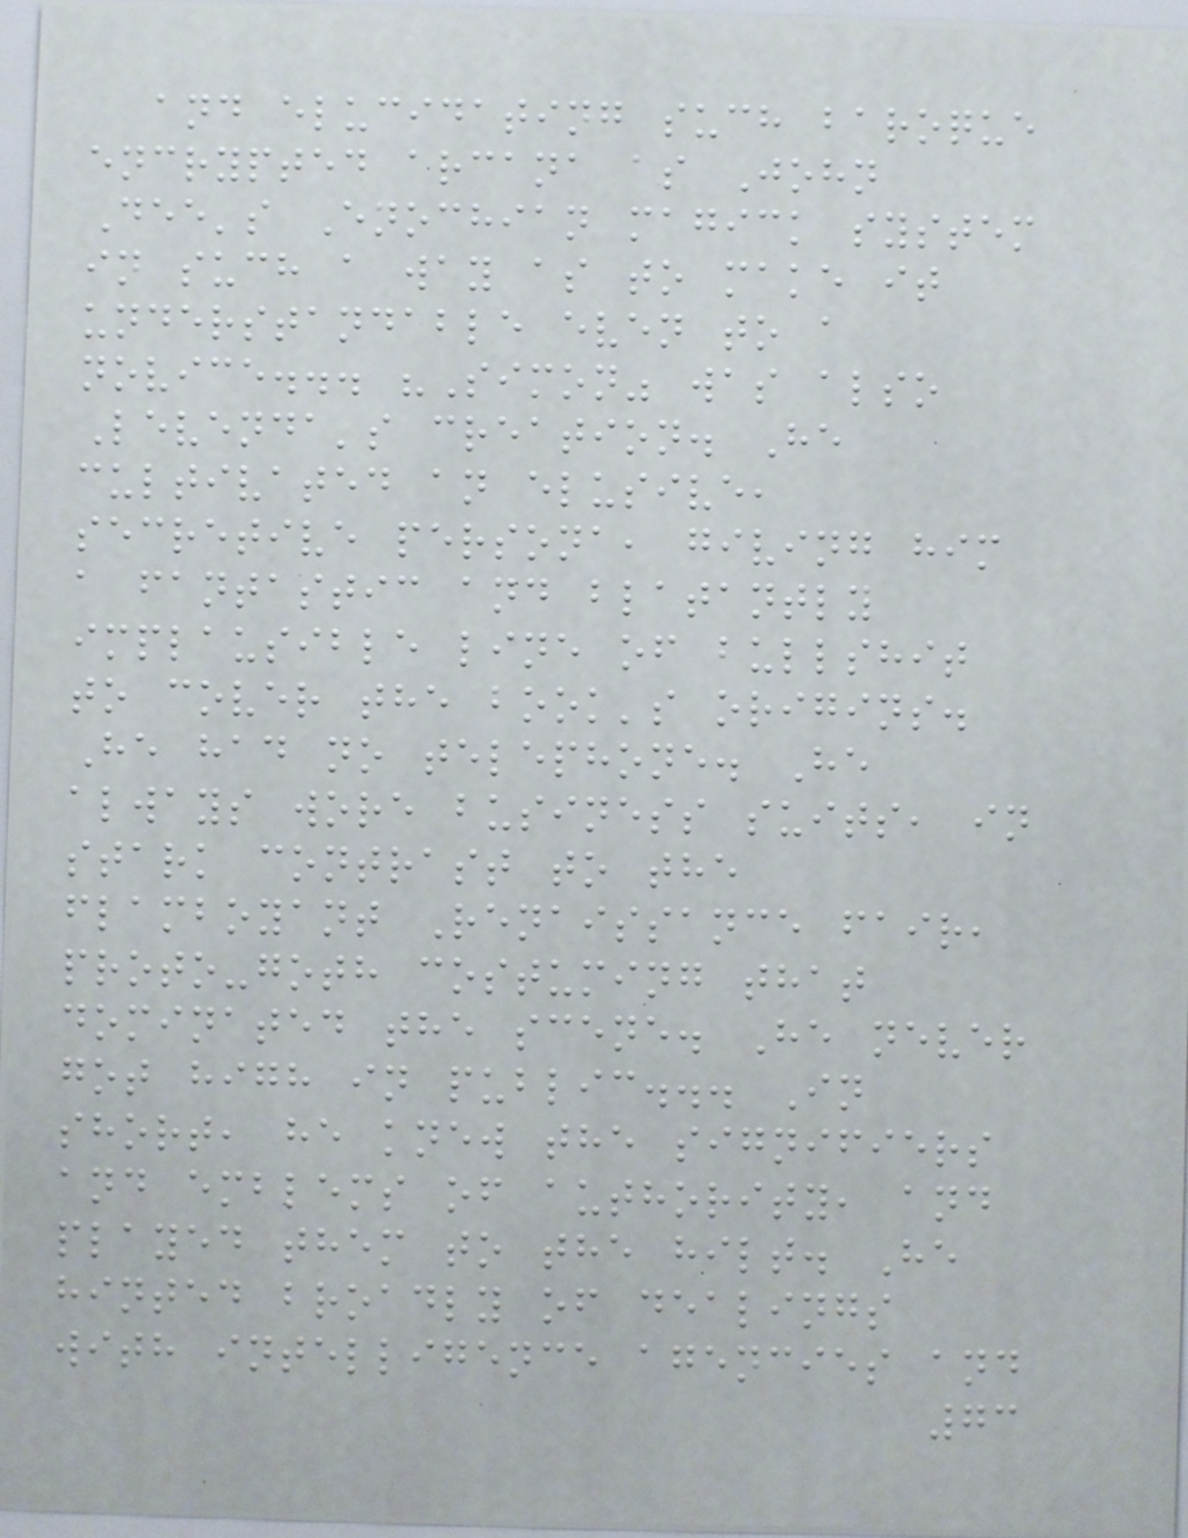and elucidating such baroque
encrypted arcana as John
Dee's Enochian magick system
in such a way as to make it
understandable even to a
novice... "Simon" was also
Levenda's creation. He
cultivated an elusive,
secretive persona, giving him
a fantastic and blatantly
implausible line of bullshit
to cover the book's origins.
He had no telephone. He
always wore business suits, in
stark contrast to the
flamboyant Renaissance fair,
proto-goth costuming that
dominated the scene. He never
got high in public... In
short, he knew the signifiers
and emblems of authority, and
played them to the hilt. He
hinted broadly of dealings
with intelligence agencies and
73
